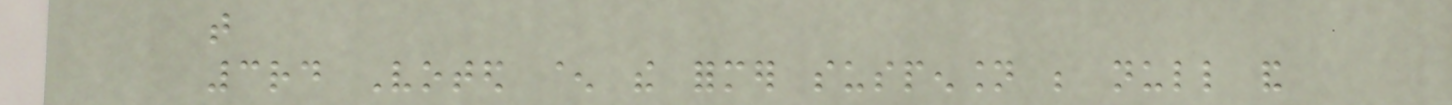that
3rd Voted ^ the former suspension be null and
